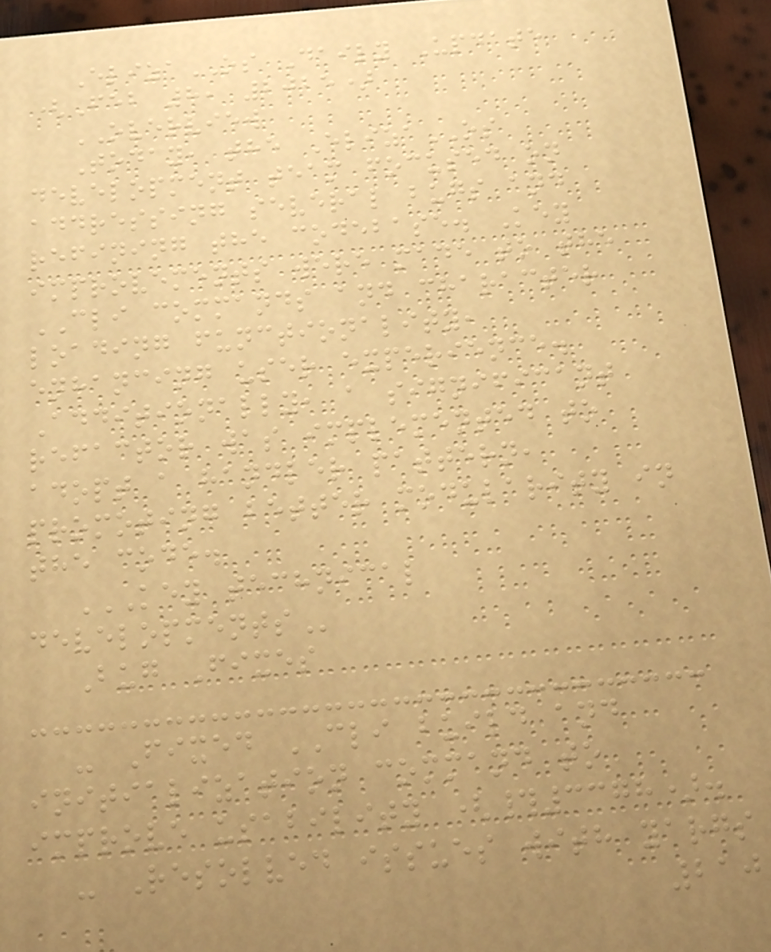ElizaOS Daily Update
(Feb 8, 2025)
OVERVIEW
Today, the ElizaOS
development team focused on
addressing several bugs and
refining the codebase. Key
improvements were made to the
CLI commands and character
loading functionality,
enhancing user experience.
Additionally, a significant
refactor was implemented to
adopt a handler pattern,
promoting better modularity in
the code.
KEY TECHNICAL
DEVELOPMENTS
Bug Fixes
- Fixed CLI build and
initialization command to
improve usability (#3378).
- Resolved issues with yargs
210
